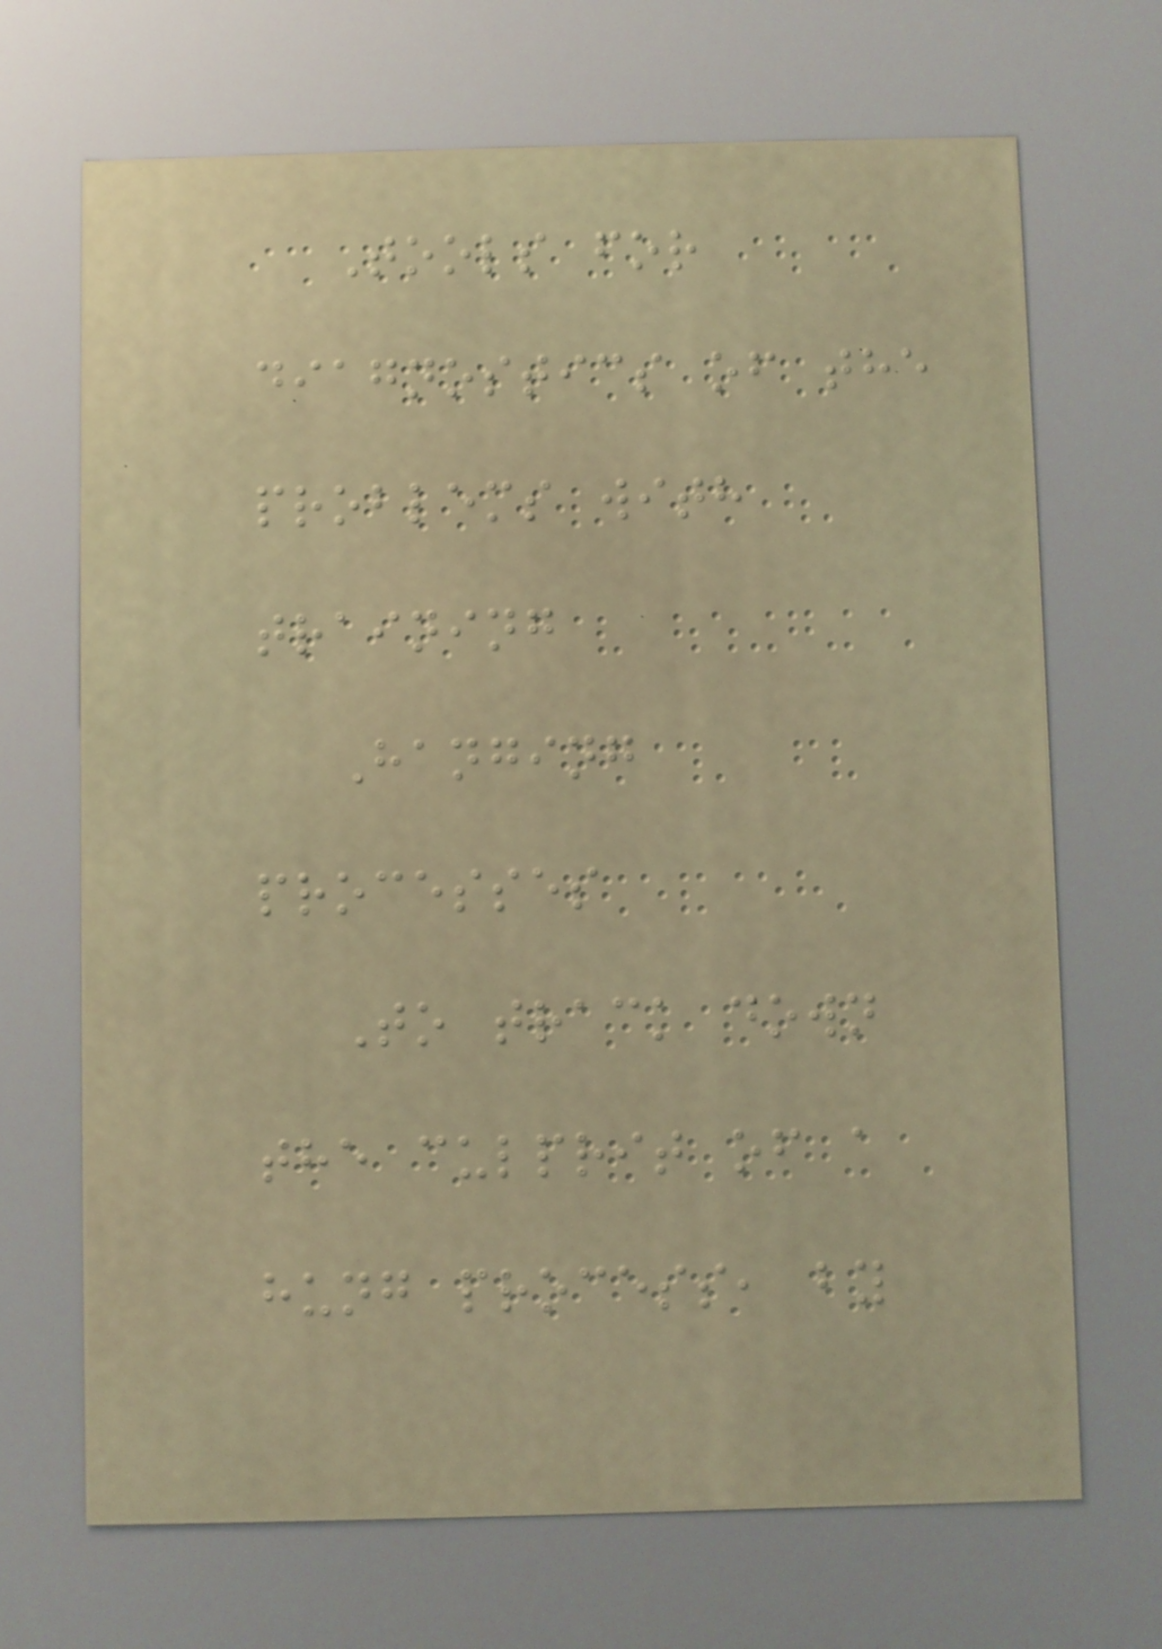Tools for
diagnostics of the
problems with
training
Hanging
processes
To track down
the culprit of a
hung process, by
